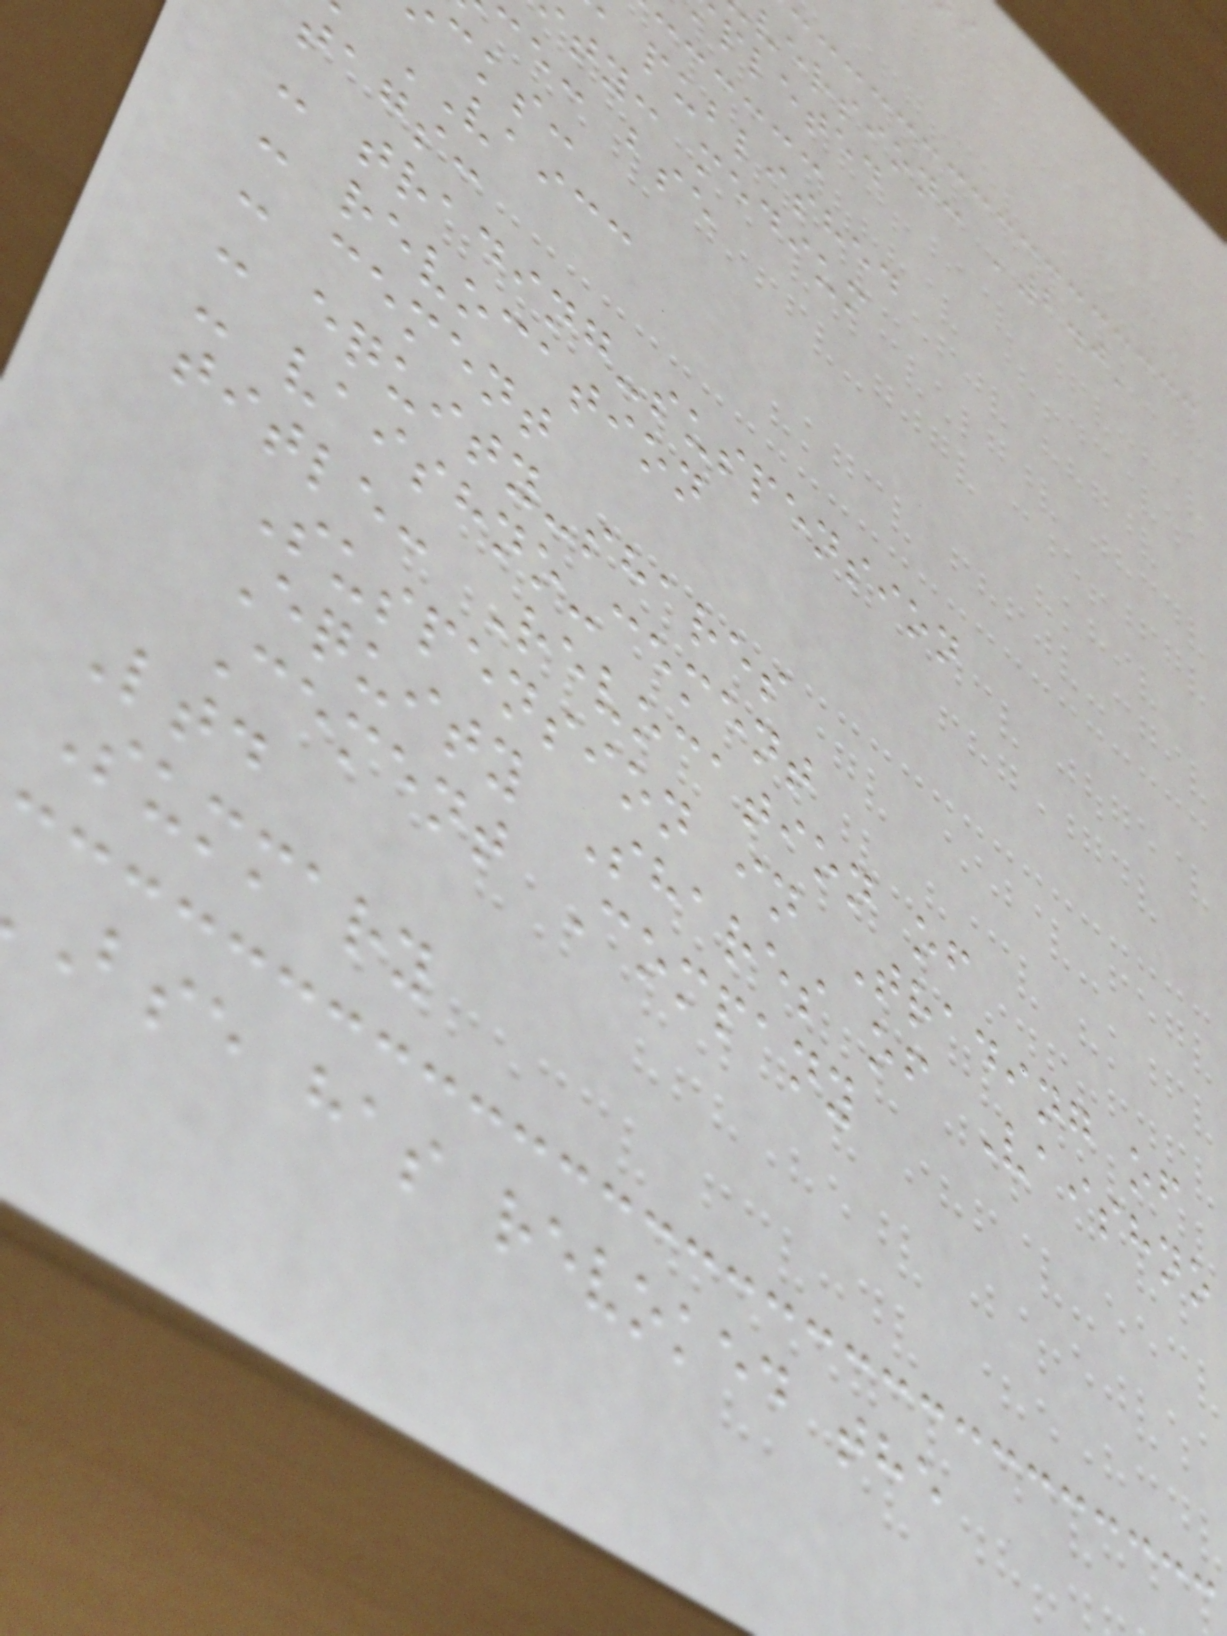version: '2.0'
pleted
published
ty: medium
ce: bse
cks:
VAICC
tags:
- trading-suspension
- revocation
- cement
- equity-shares
- vaishno-cement
title: Revocation of
Suspension in Trading of
Equity Shares of Vaishno
Cement Company
Ltd
Summary
bse has revoked the
